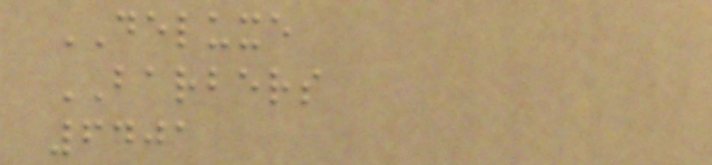DELUXE
BARBERS
6401
